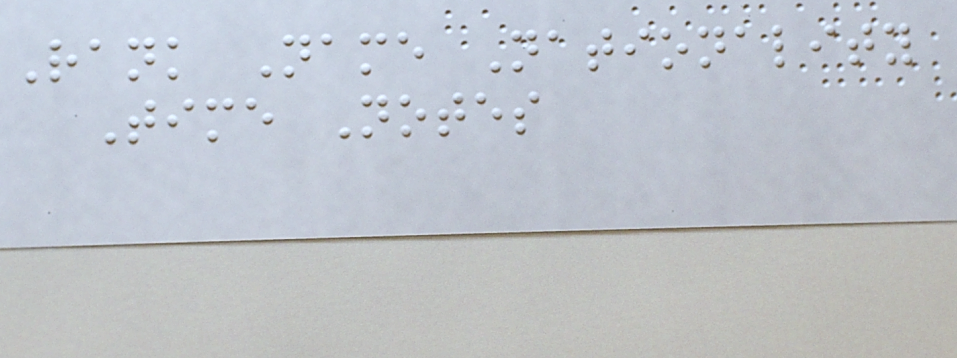Rank Name Nationality
Time Notes
